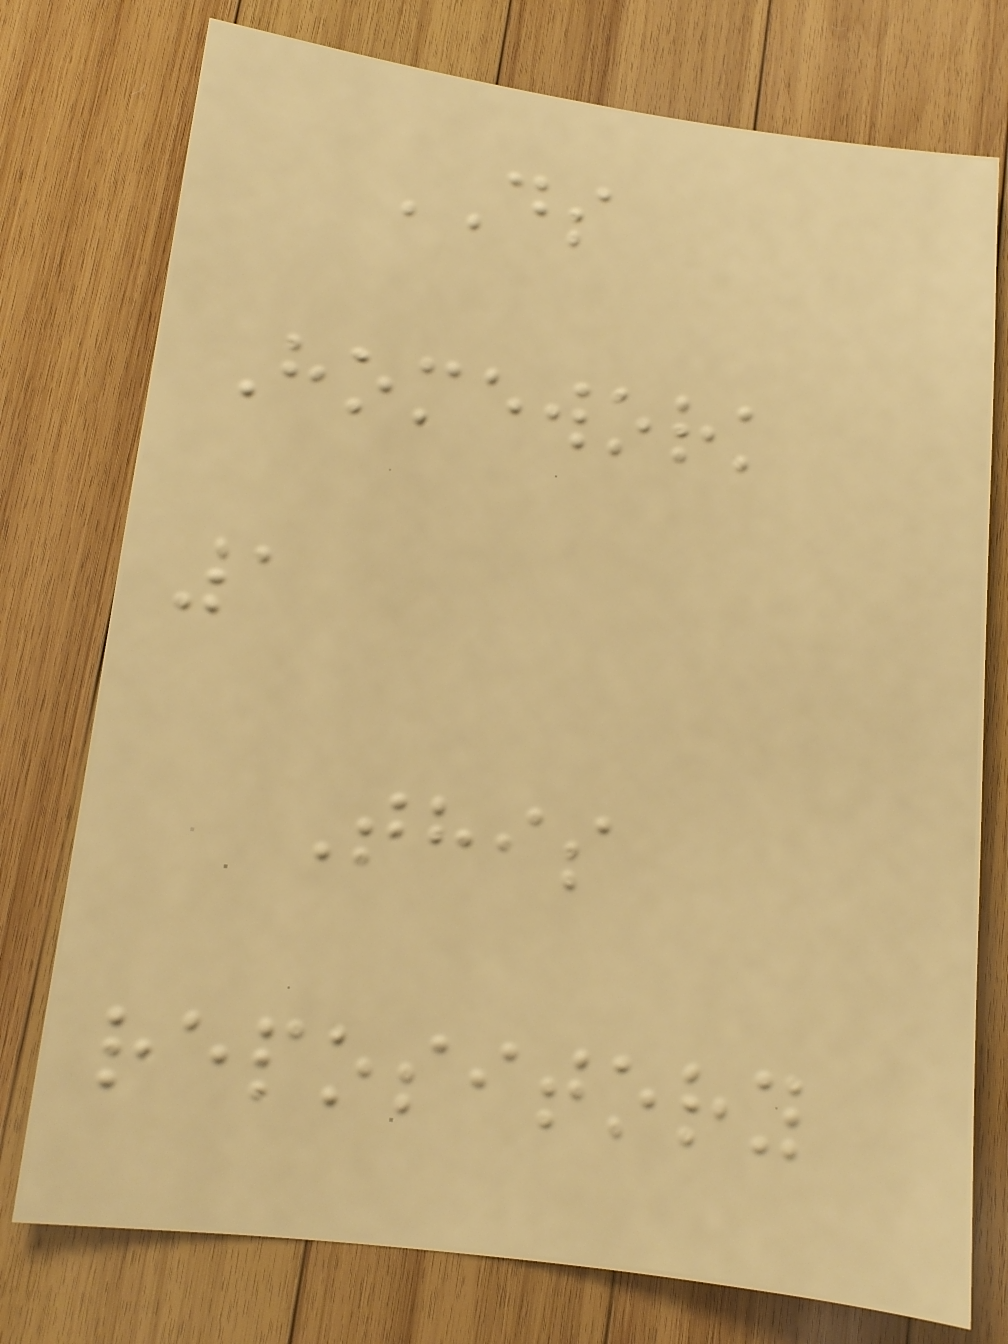DS
Homework
1
This
repository
